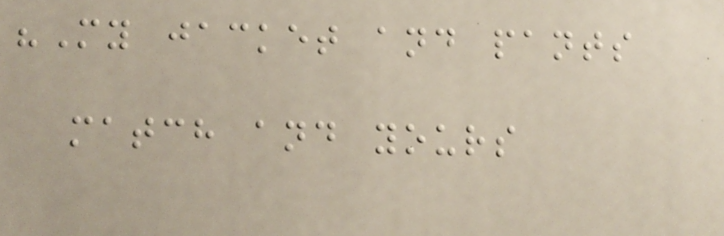"My jacket and pants
match and yours
